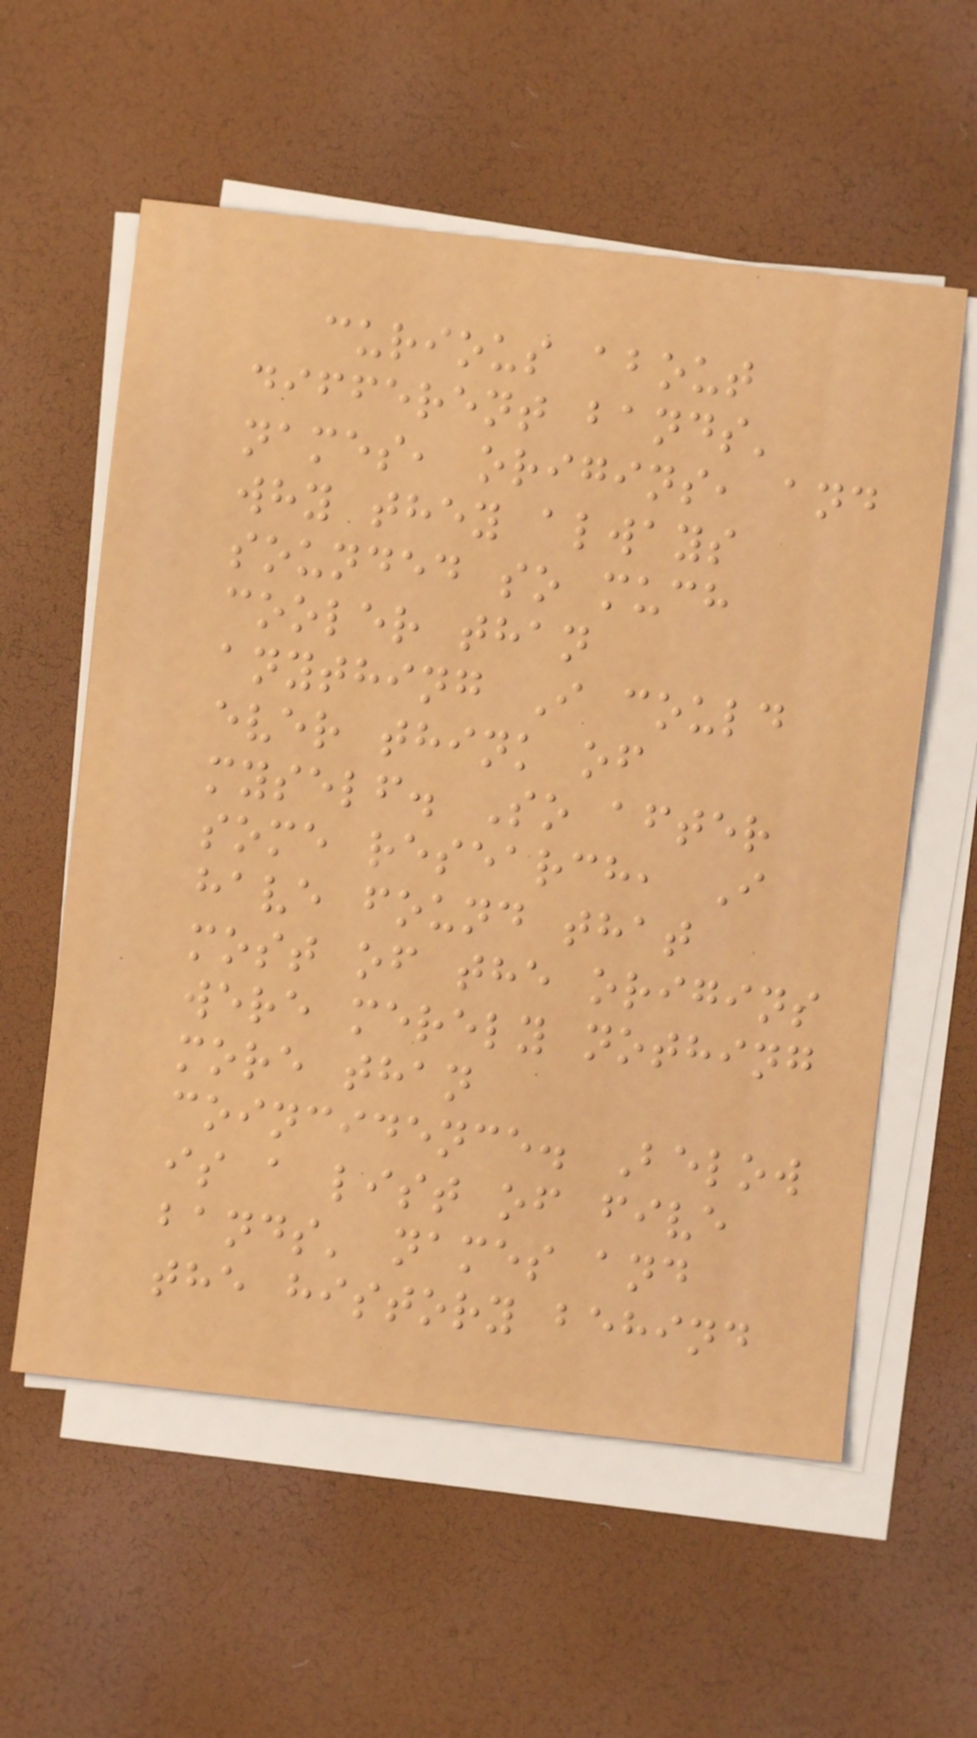curious about
different bands'
names, origins, and
why they always
sounded so much
cooler than
anything I could
ever think of
myself. So after
some research, I
have found that
most of the origins
were merely nothing
more than
coincidence. Below
is a list of five
bands' names and
the history behind
